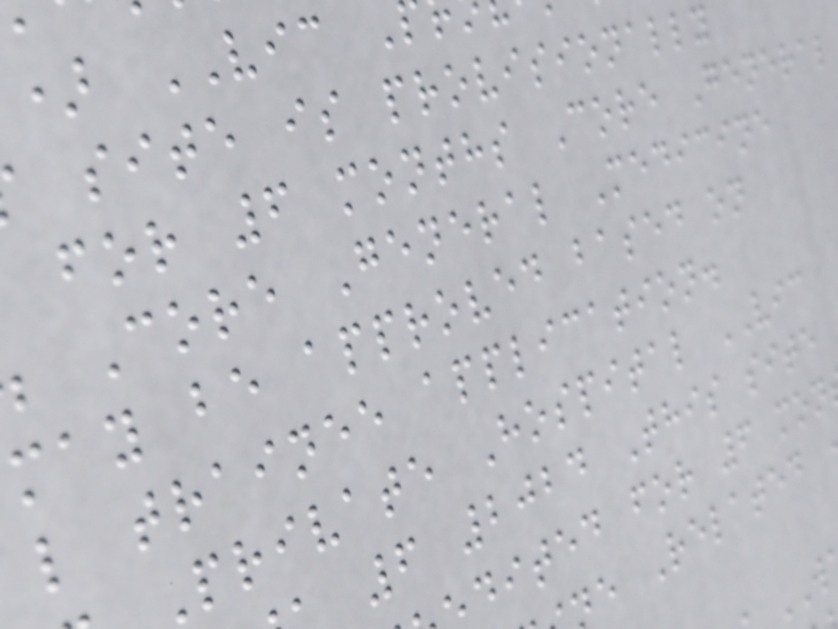site is provisionally
for 6 months Core General
Core General Medicine
may be approved based on
l trainee application.
private Hospital VIC
6 2024 This site
dited for 6 mon
e Related
